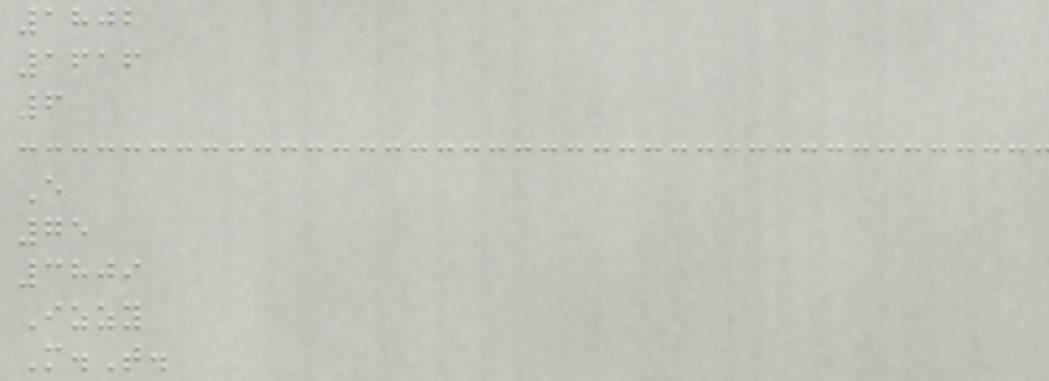1802
1616
6
E
75
3809
Izzy
M.T.
